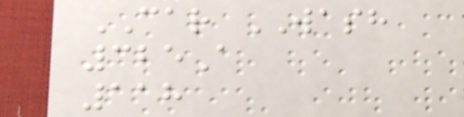CAR WASH
325A
118
